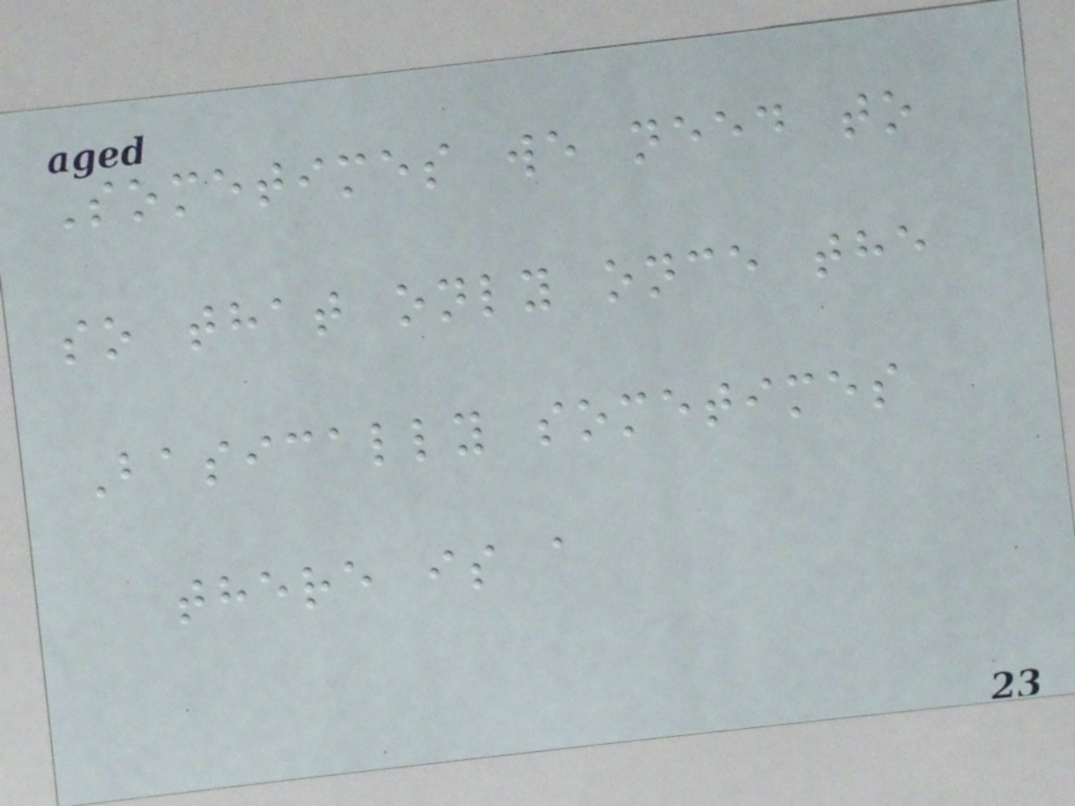Sometimes we need to
so that only once the
Basically sometimes
there is a
